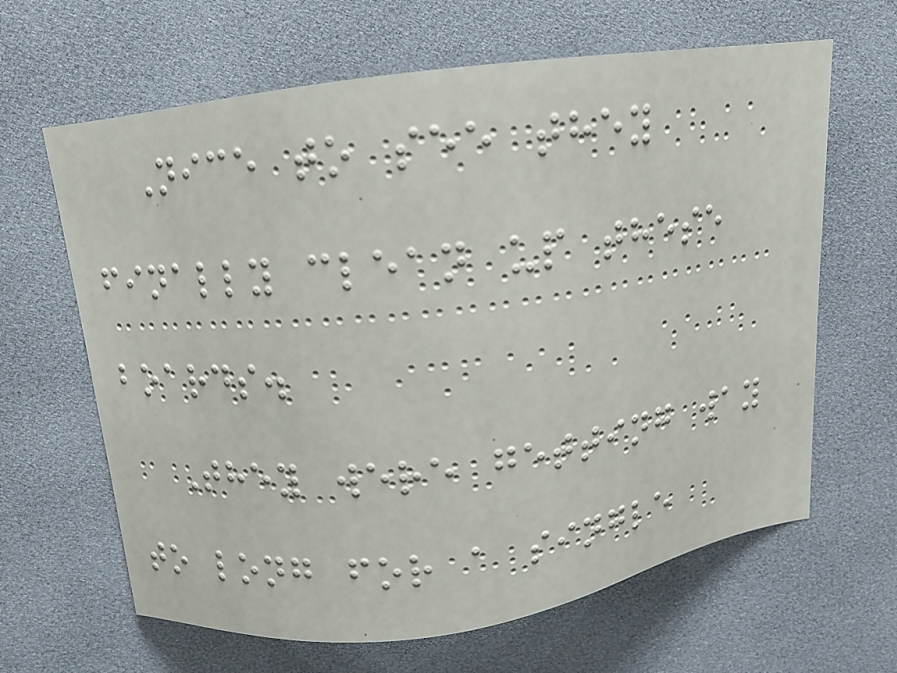Nice to see they
finally clean up these
boards.
They were getting way
to long for a single
